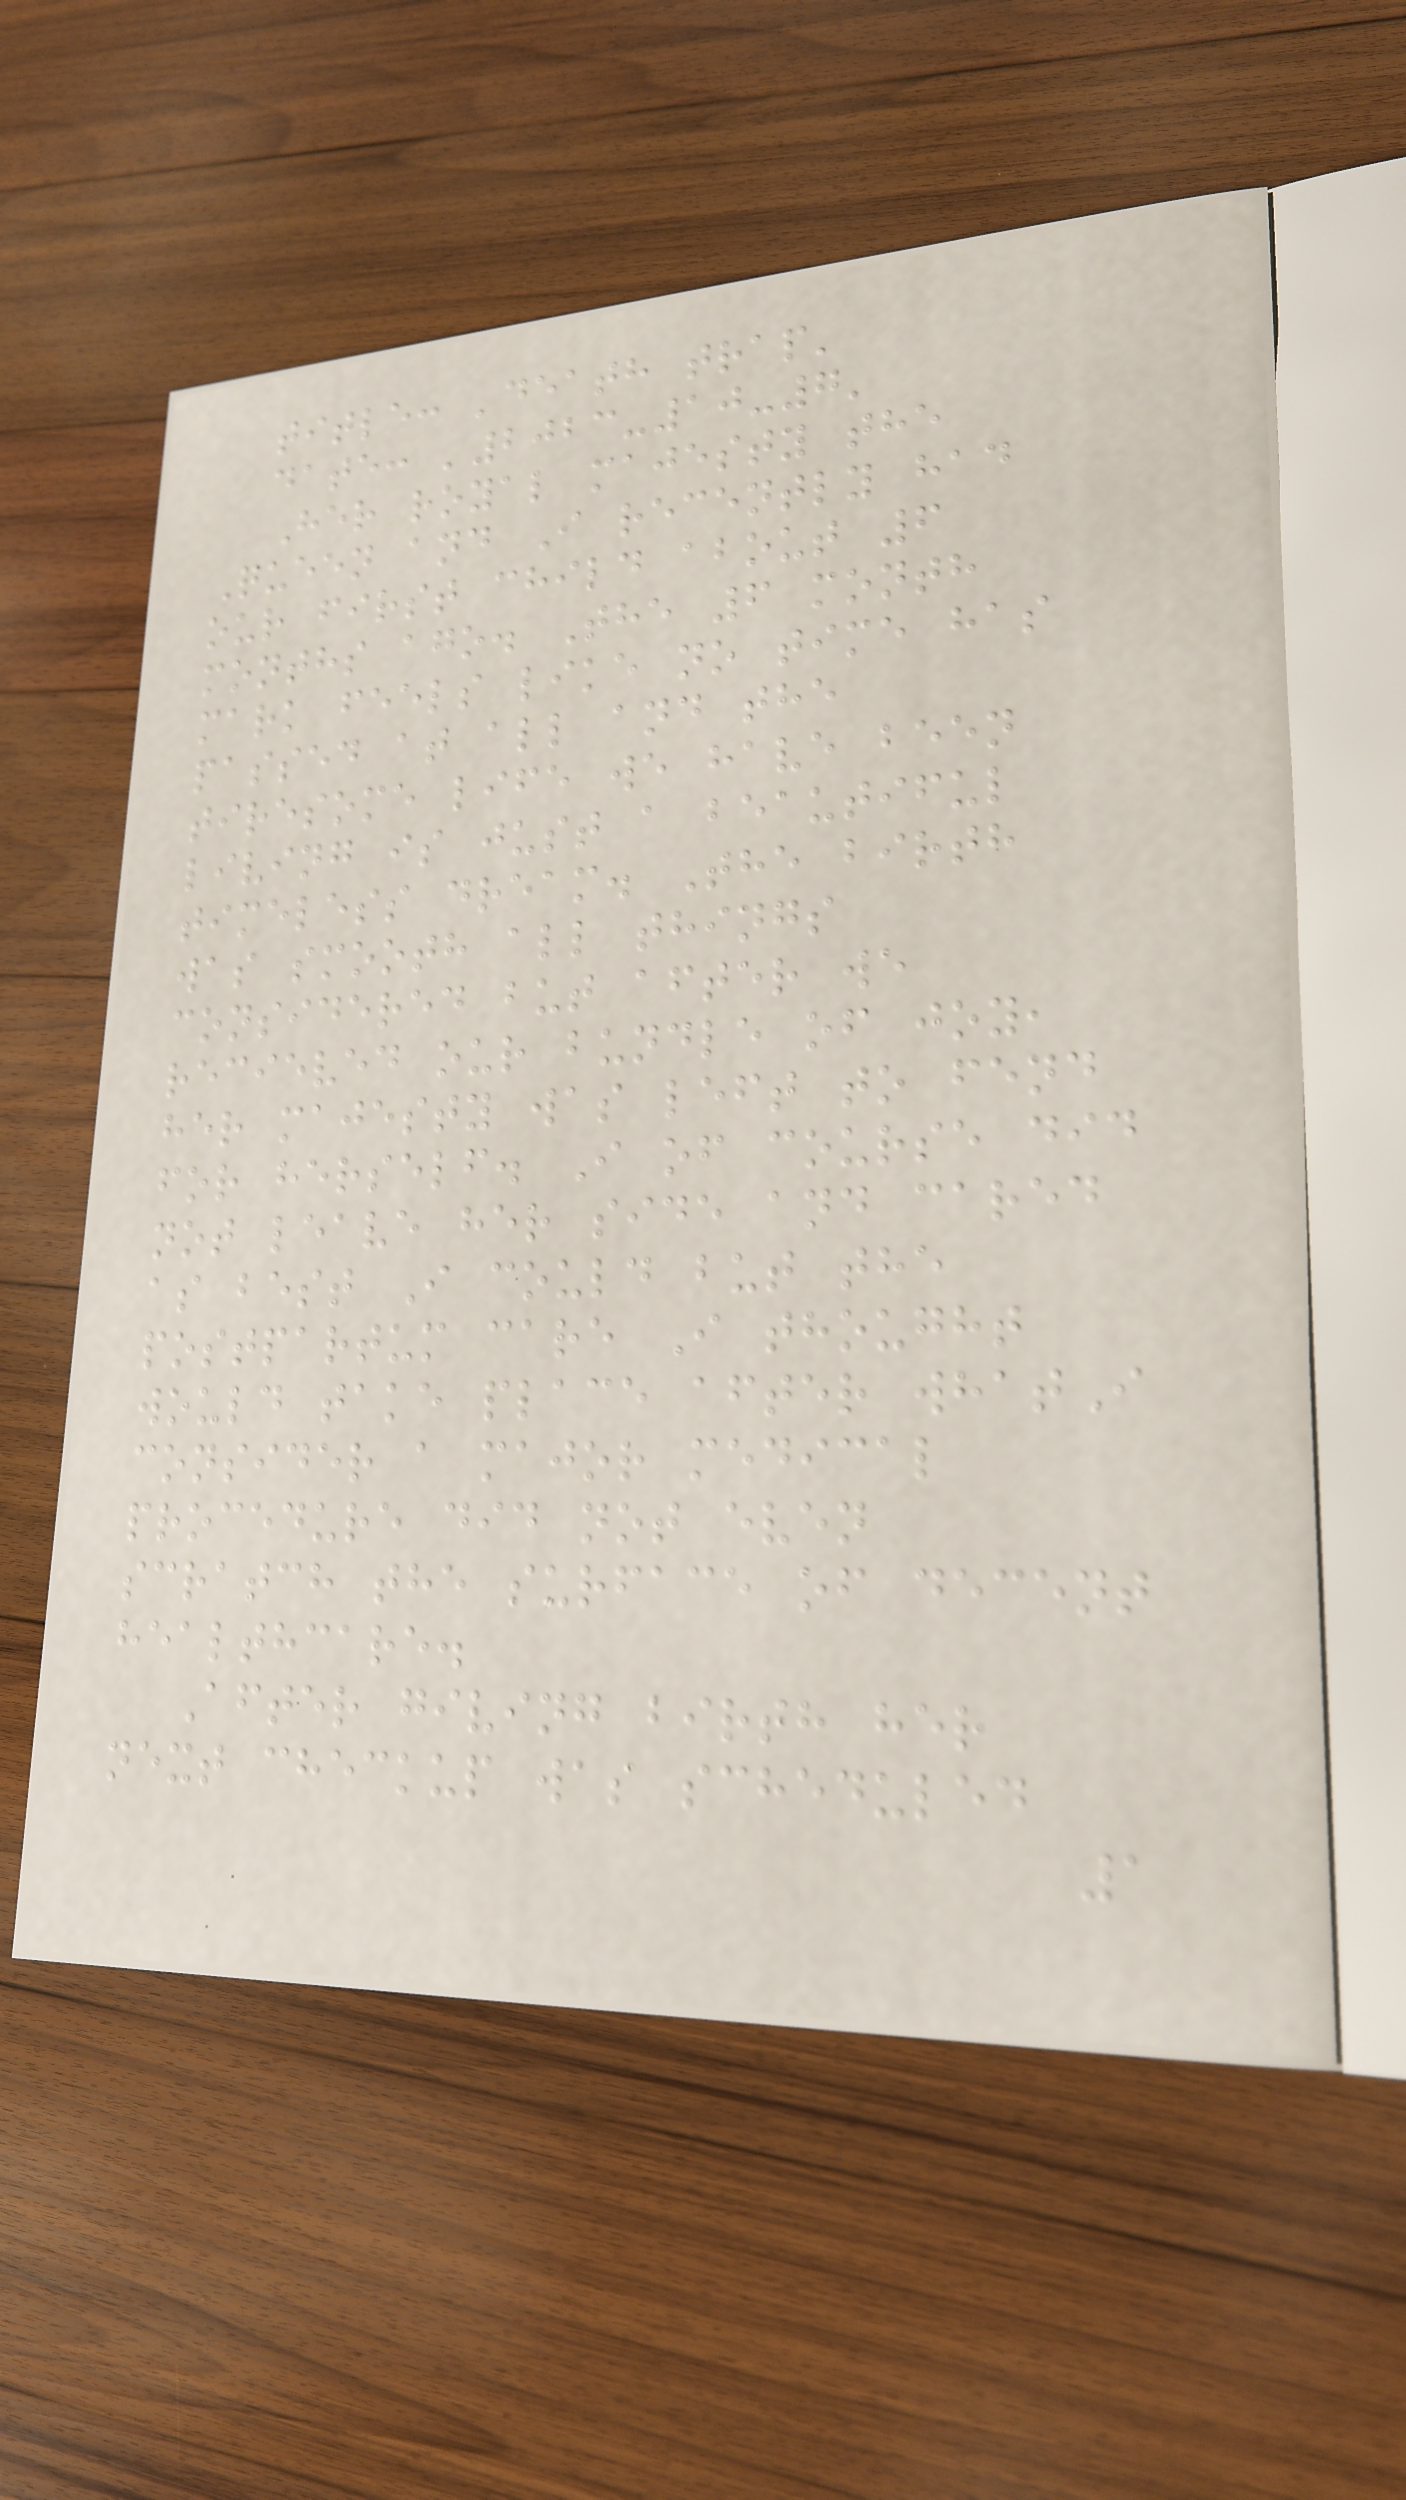title: 'death trap'
date: '2023-10-7'
Her royal majesty the
Queen and I recently had
our first child about 6
months ago. The 6 month
mark feels like no time has
passed at all and the
tiresome life we have been
living is just a beautiful
timeless dream. The birth
was smooth all things
considered but after we
recieved our bundle of joy,
her majesty was left to fend
for herself. I of course did
not leave her side and cared
as best I could but the
postpartum care I thought
would take place after whatI
consider a major medical
procedure did not even
scratch the surface of decent
healthcare.
After giving birth her
next checkup was scheduled
1
